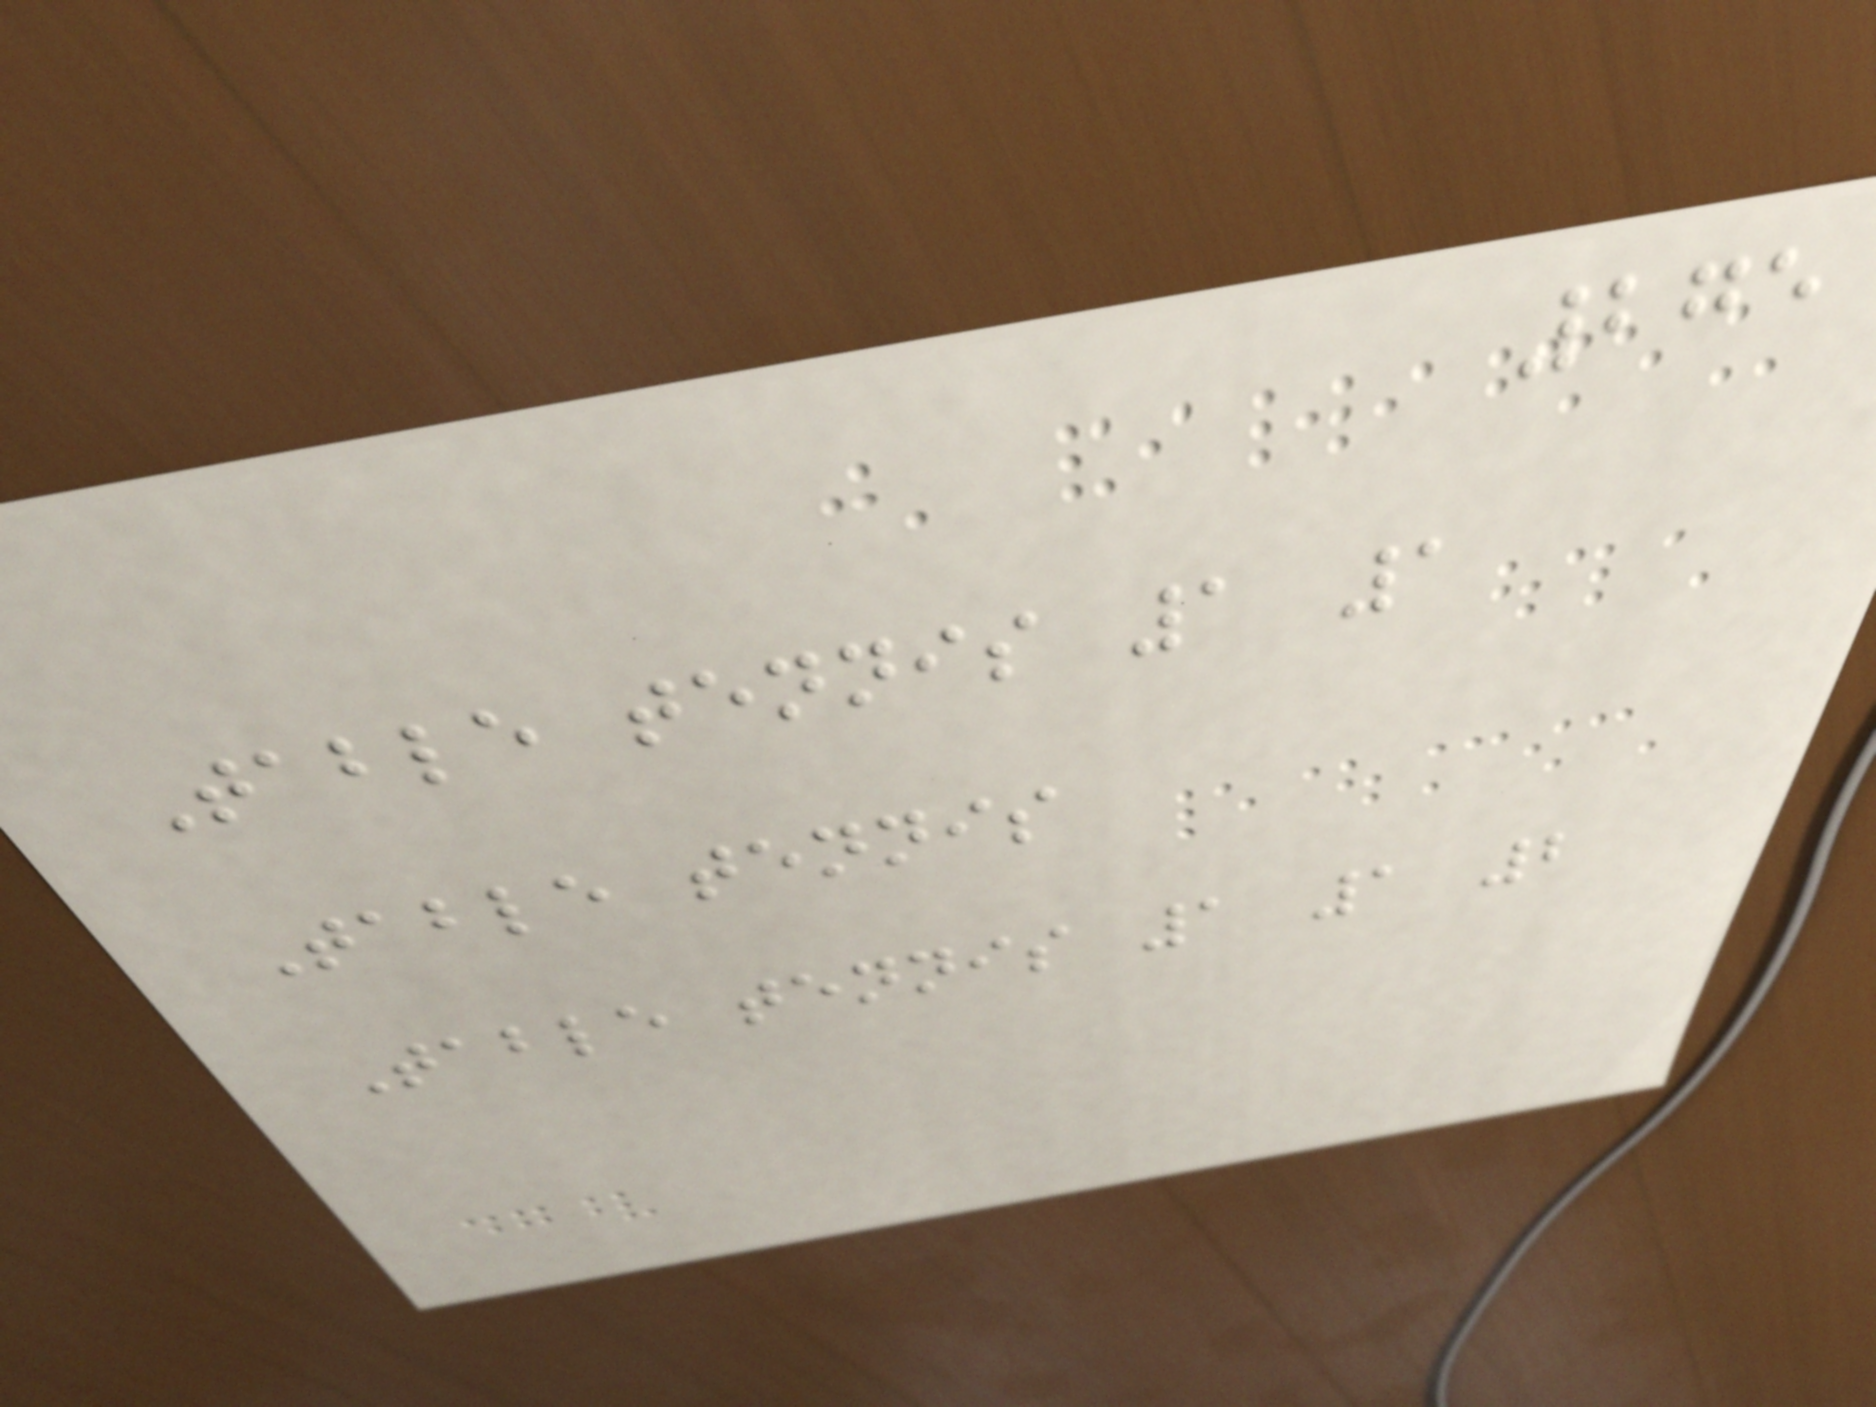275
Table tennis 1 1
Table tennis
Table tennis 1 1 2
